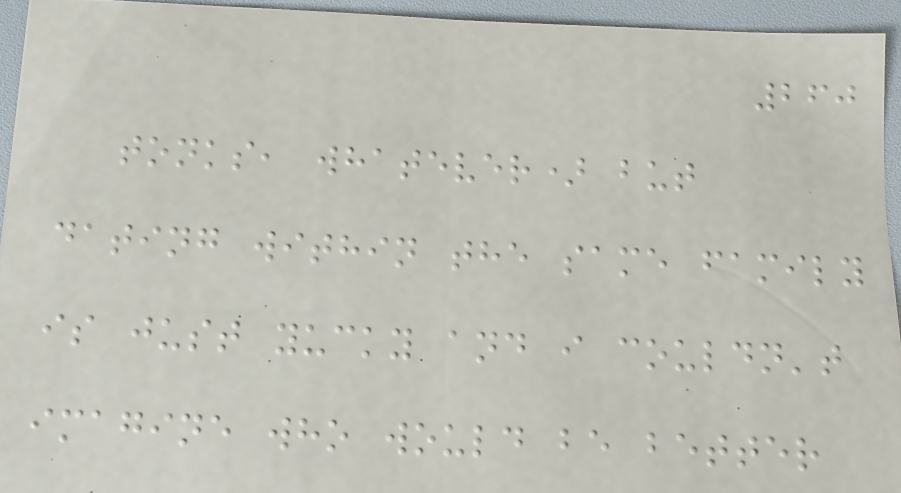260
tonks, whatever) but
dating within the same family
is just yucky and i couldn't
imagine who would be better
